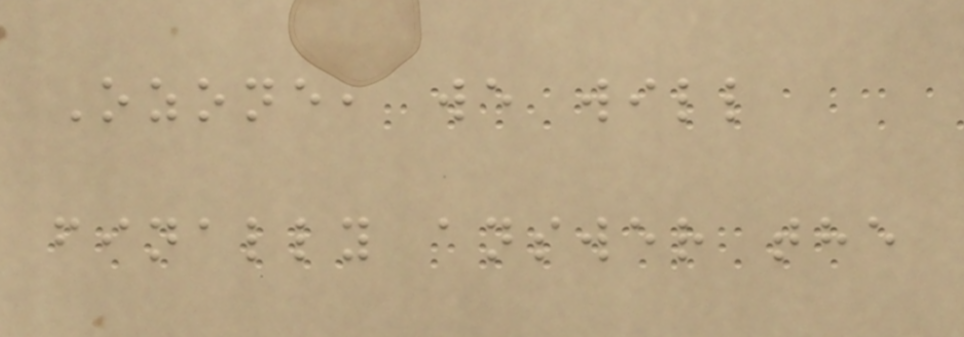Ozone, we will
finally answer the
